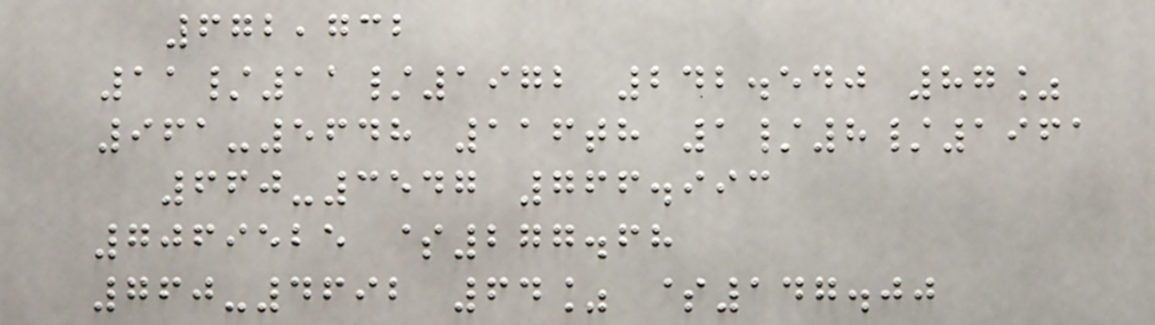672,732
11/11/1972 242.540 87%
961-5648 116th 1/8/1961
660-3547 766.993
7069525 $277.68
760-4692 64% $147.00
